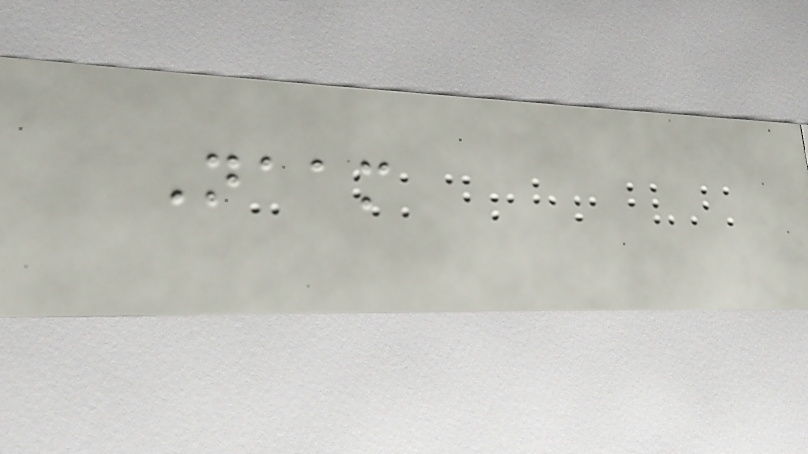Naam
